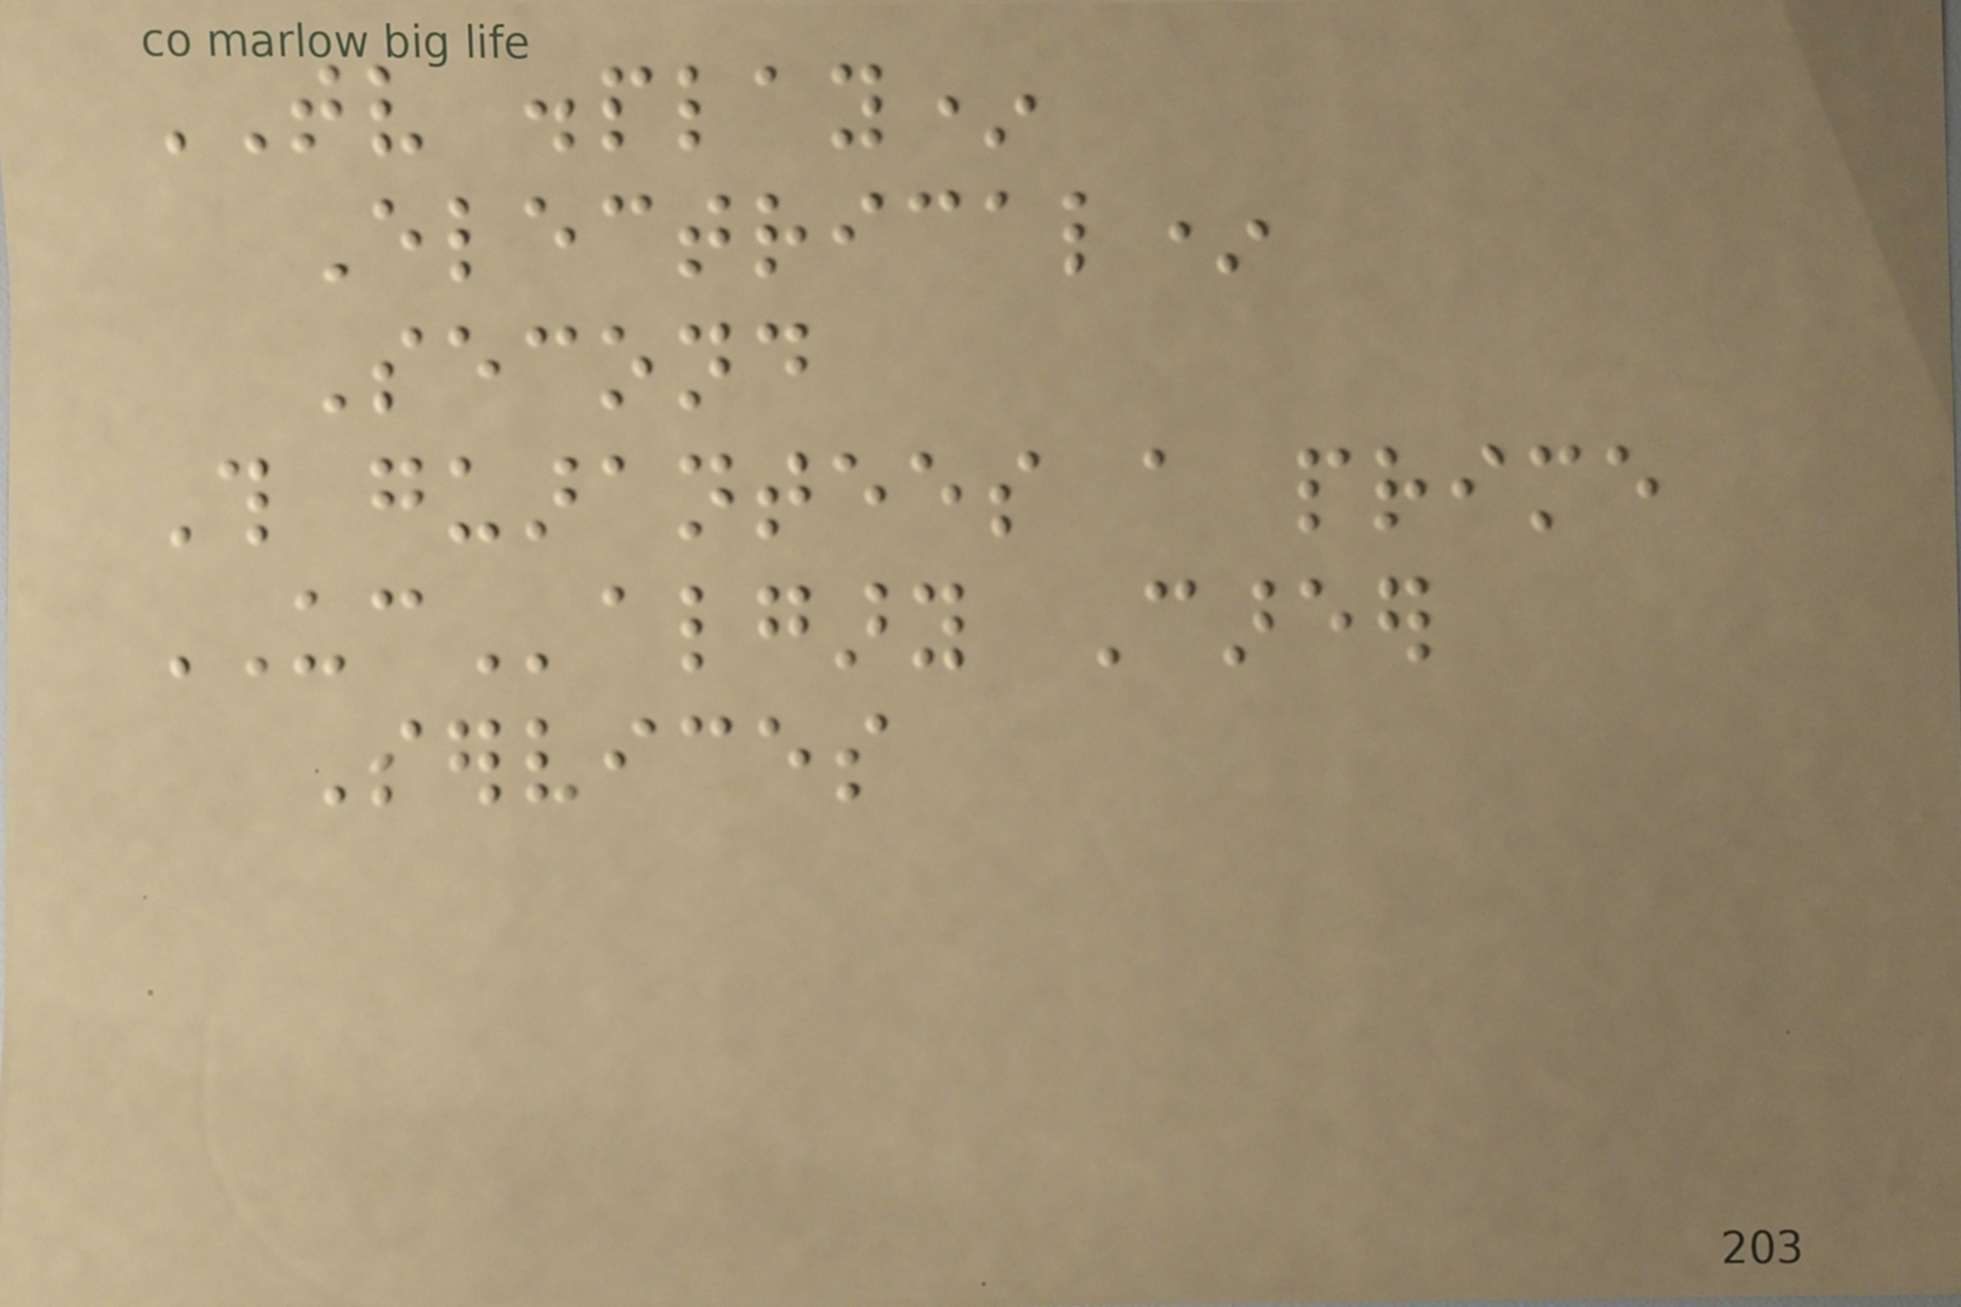TV display*
Electrical*
Second
This guarantees a prime
UCalgary Career
Services
